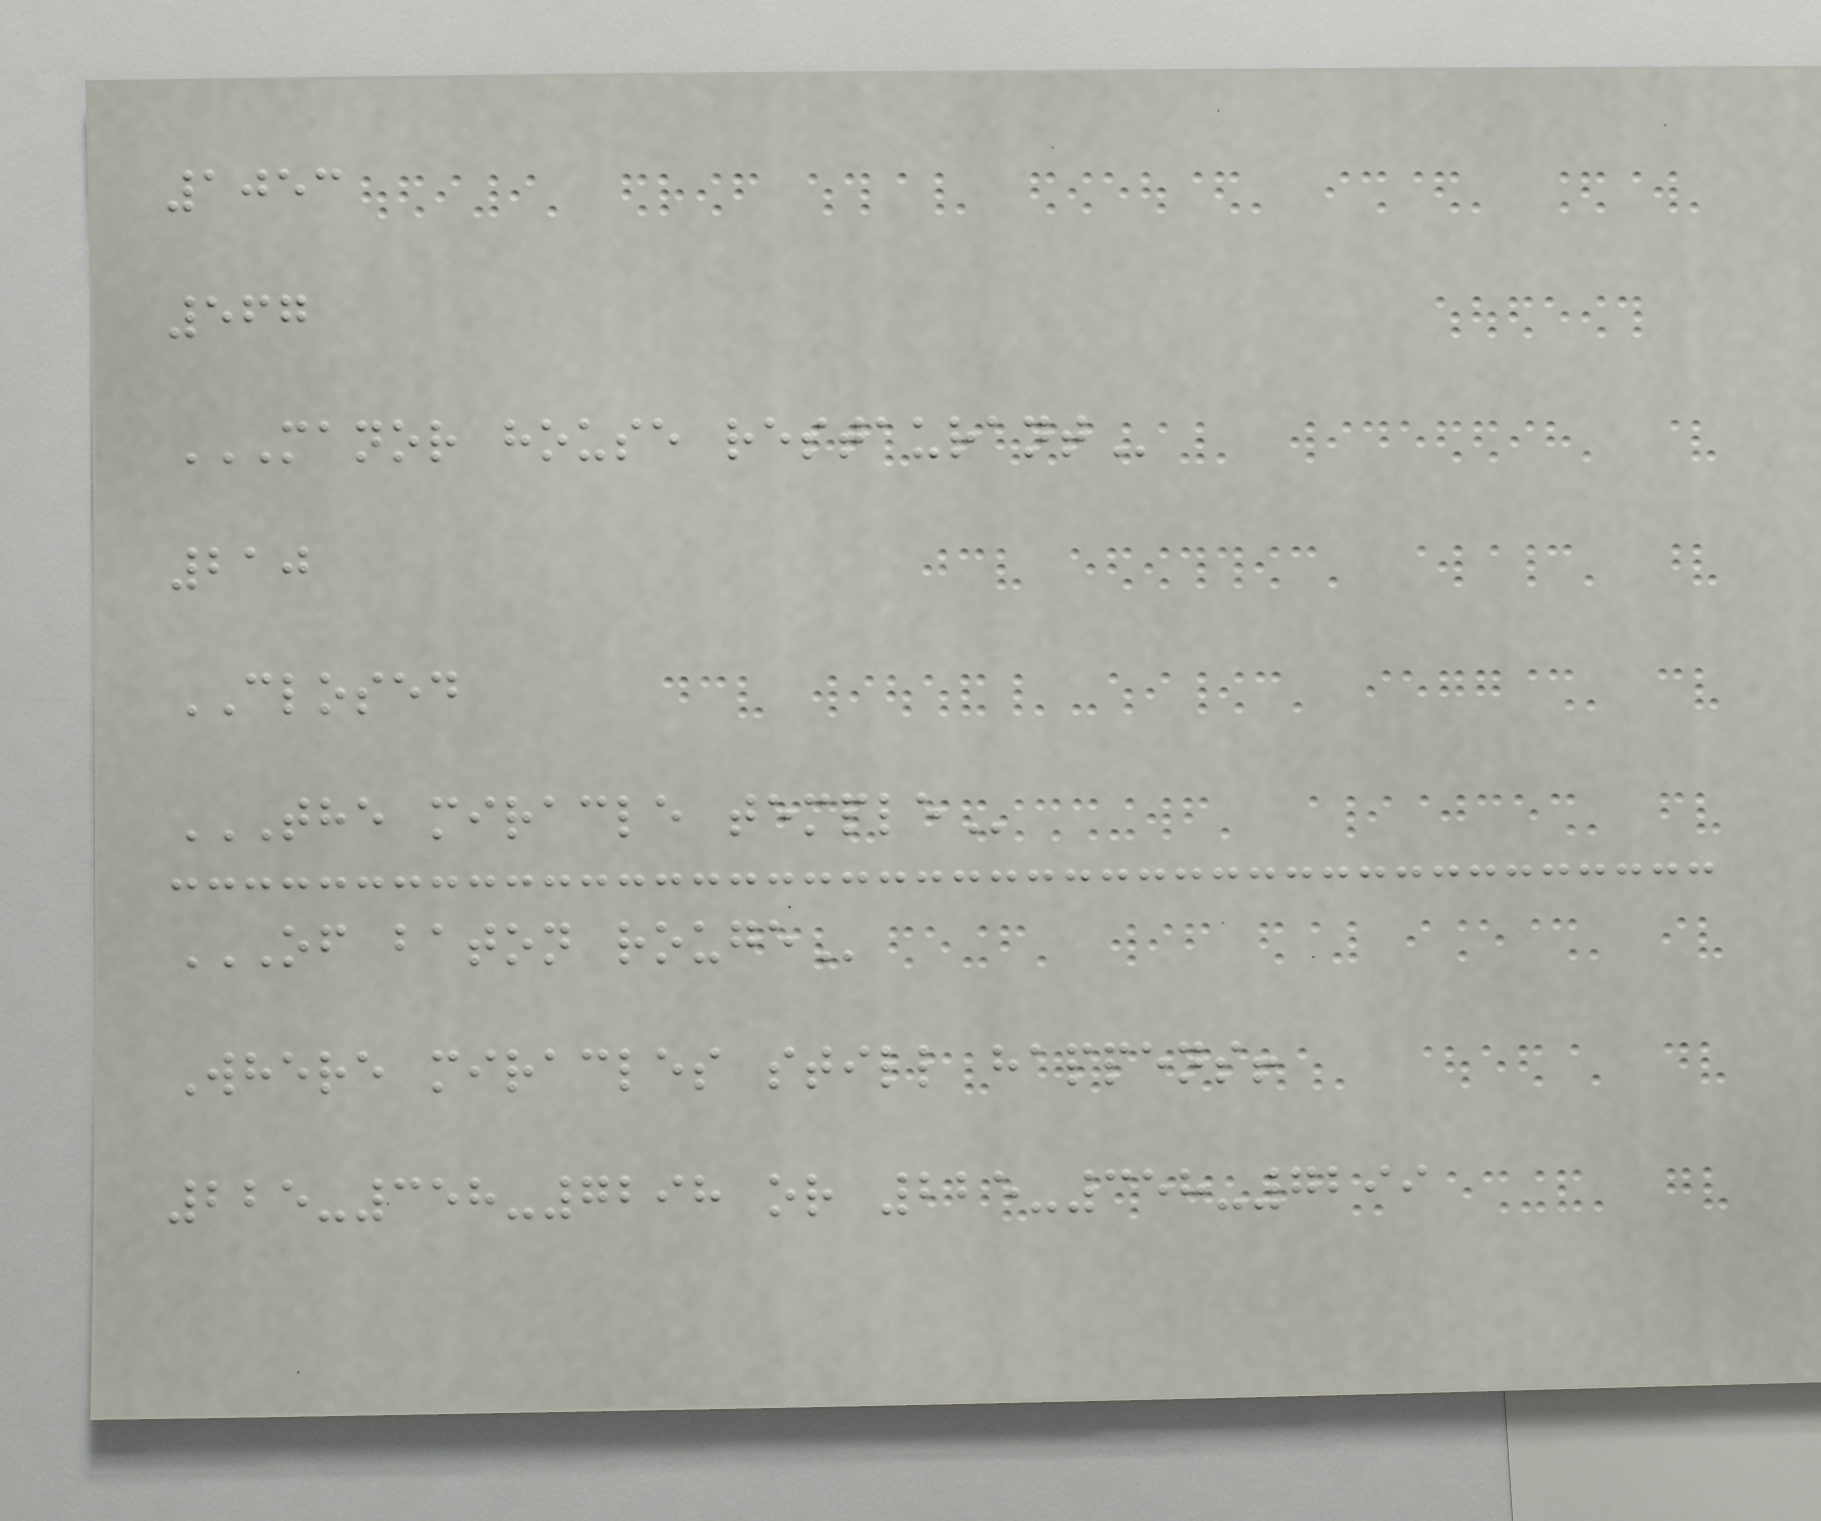1053
567
MANOR HOUSE RESTAURANT
210
CLOSED
THE MIRACLE TEMPLE
OF BATON ROUGE
Where miracles still happens!
225-358-7298 or 225-358-7299
